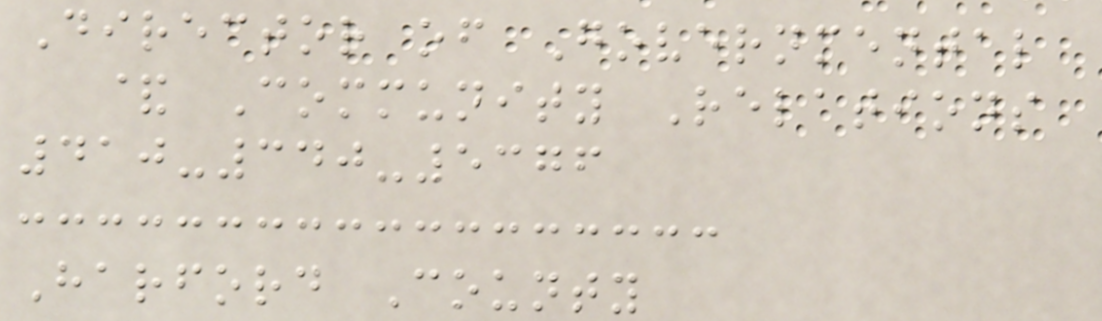Director of Governmental
& Community Relations
410-340-5376
Harford County
